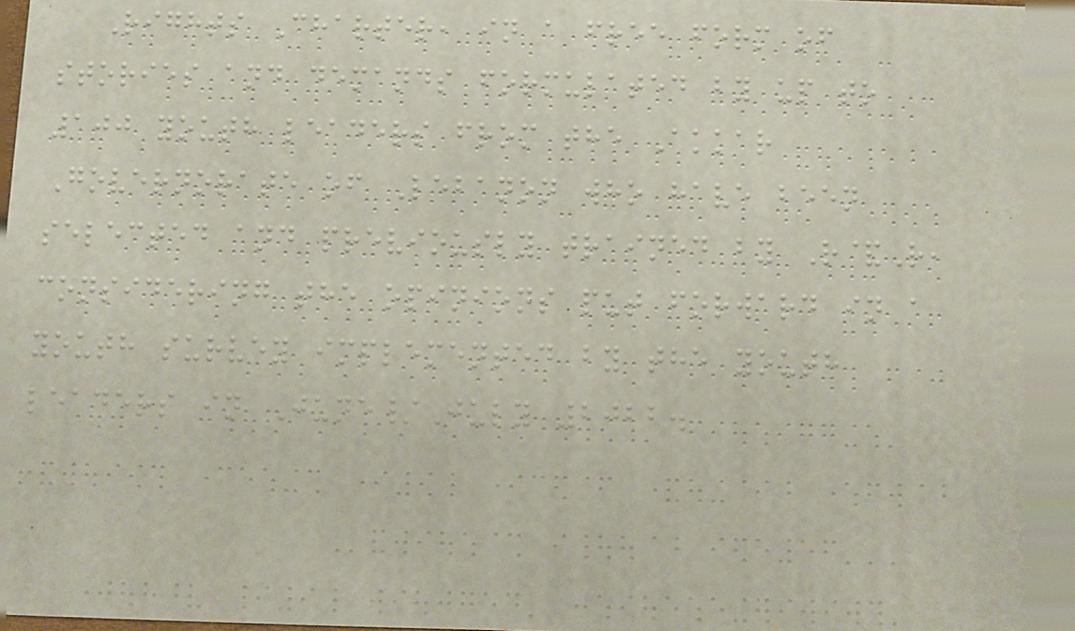Rights Charter, in a free form of
stories and demands formulated by up to
100 youth leaders from the Akkar
Governorate of Lebanon who have been
selected and previously trained by R&R,
considering the opinions put forward in a
youth survey implemented by the youth
leaders in June/July 2022.
